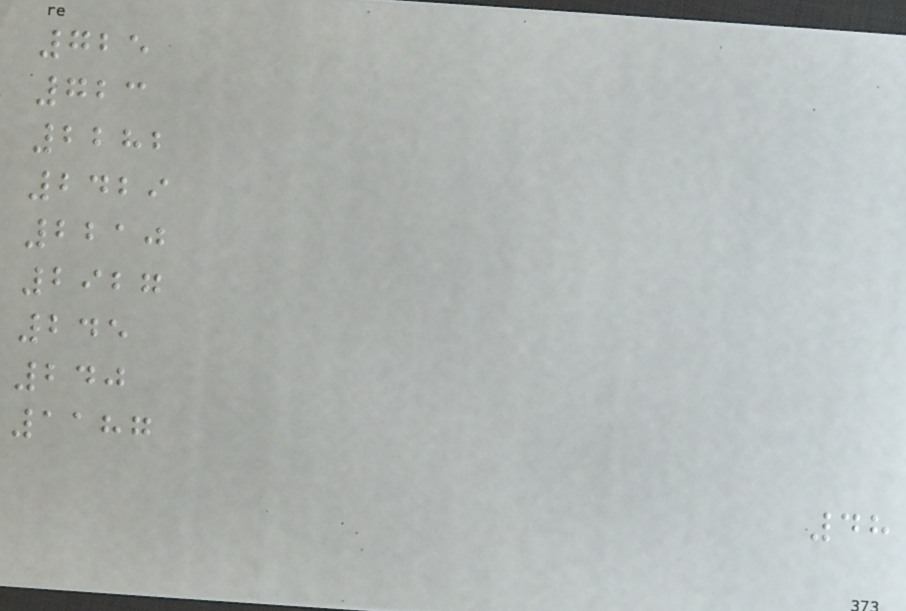725
723
2282
2429
2210
2927
245
240
1187
48
